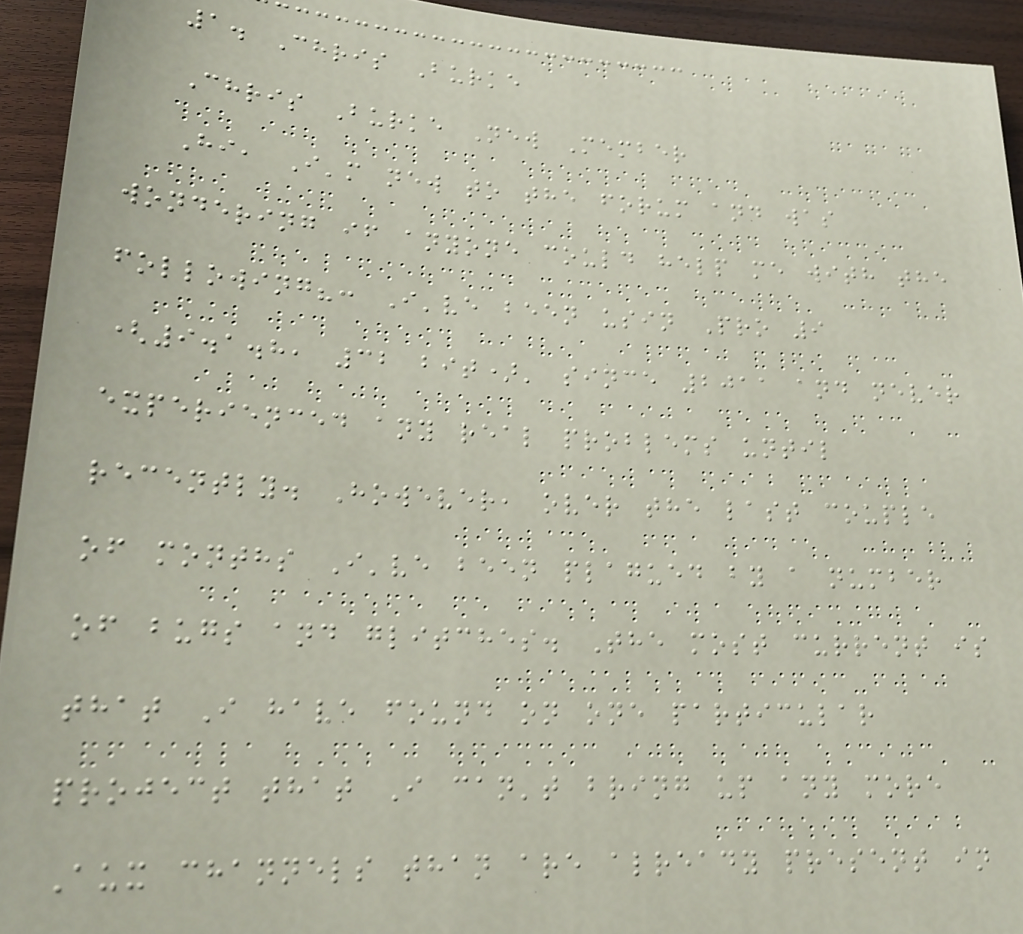1. Chris Burke
Chris Burke New Member
Hi, I'm new to the forum and was
wondering if anyone could help me with the
following?: I've been usin Pro 9
(9.1.8, 32 bit)' since 2011 and never
experienced any real problems until
recently. However, over the last couple
of months I've been plagued by a number
of bugs and glitches. The most current is
that I have found on one particular
project that I can't bring up any more
Aux channels than are already present in
